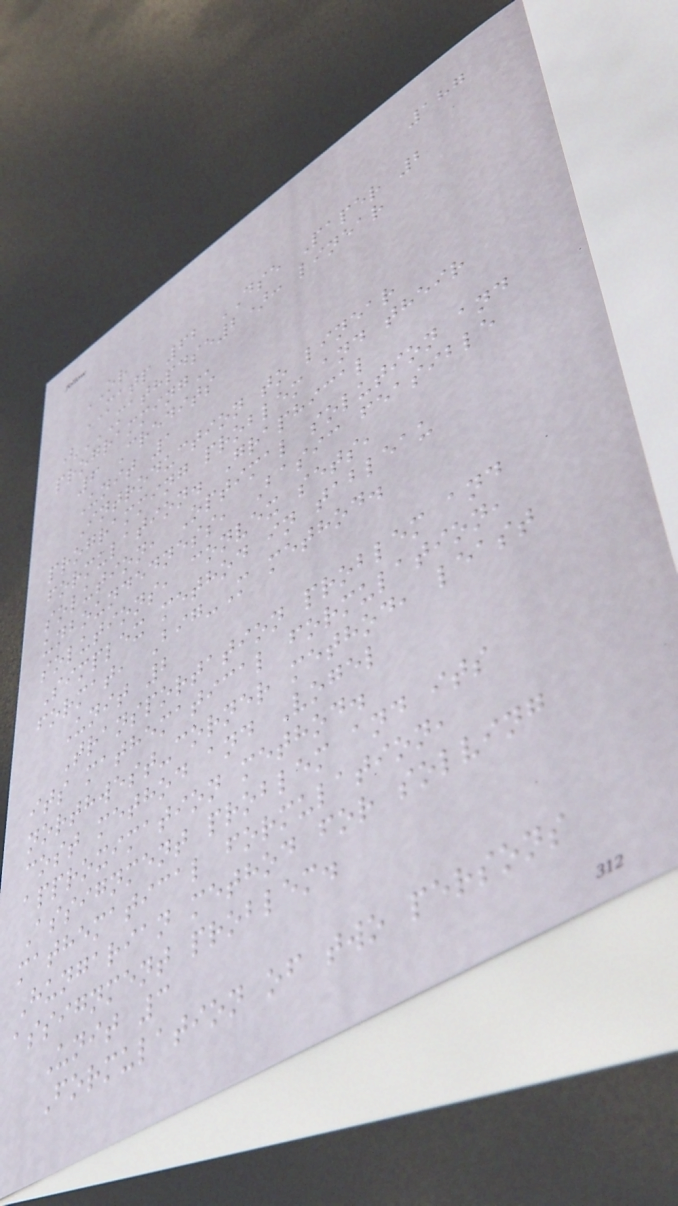187
OR
MATP 62 DSE Paper 2
(MATHPDSE2): LINEAR
PROGRAMMING
6 Credits
Unit 1
Introduction to linear
programming problem and their
formulation. Graphical
solution, Optimal solution and
unboundedness, Basic feasible
solutions, convex sets,
Simplex method in tableau
format, Big-M method.
Unit 2
Transportation problem and
its mathematical formulation,
northwest-corner method, least
cost method and Vogel
approximation method.
Assignment problem and its
mathematical formulation,
Hungarian method for solving
assignment problem.
Unit 3
Formulation of two persons
